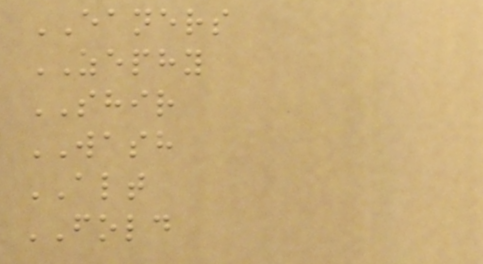EANERS
ZEPHY
SHIR
WASH
ALT
FOLD
